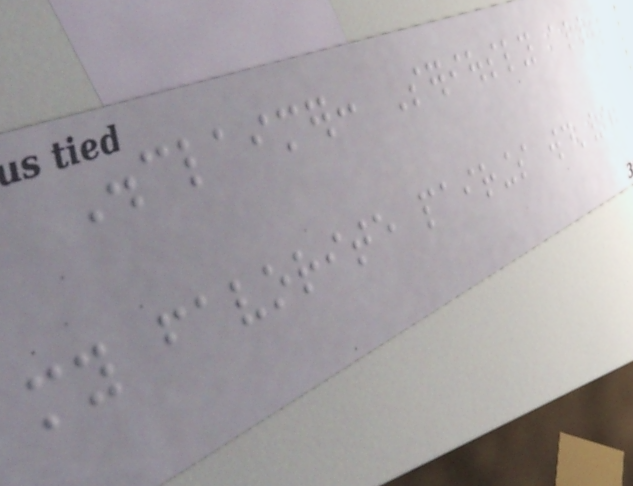Disclaimer: Seriously all
my favorite pairings would've
